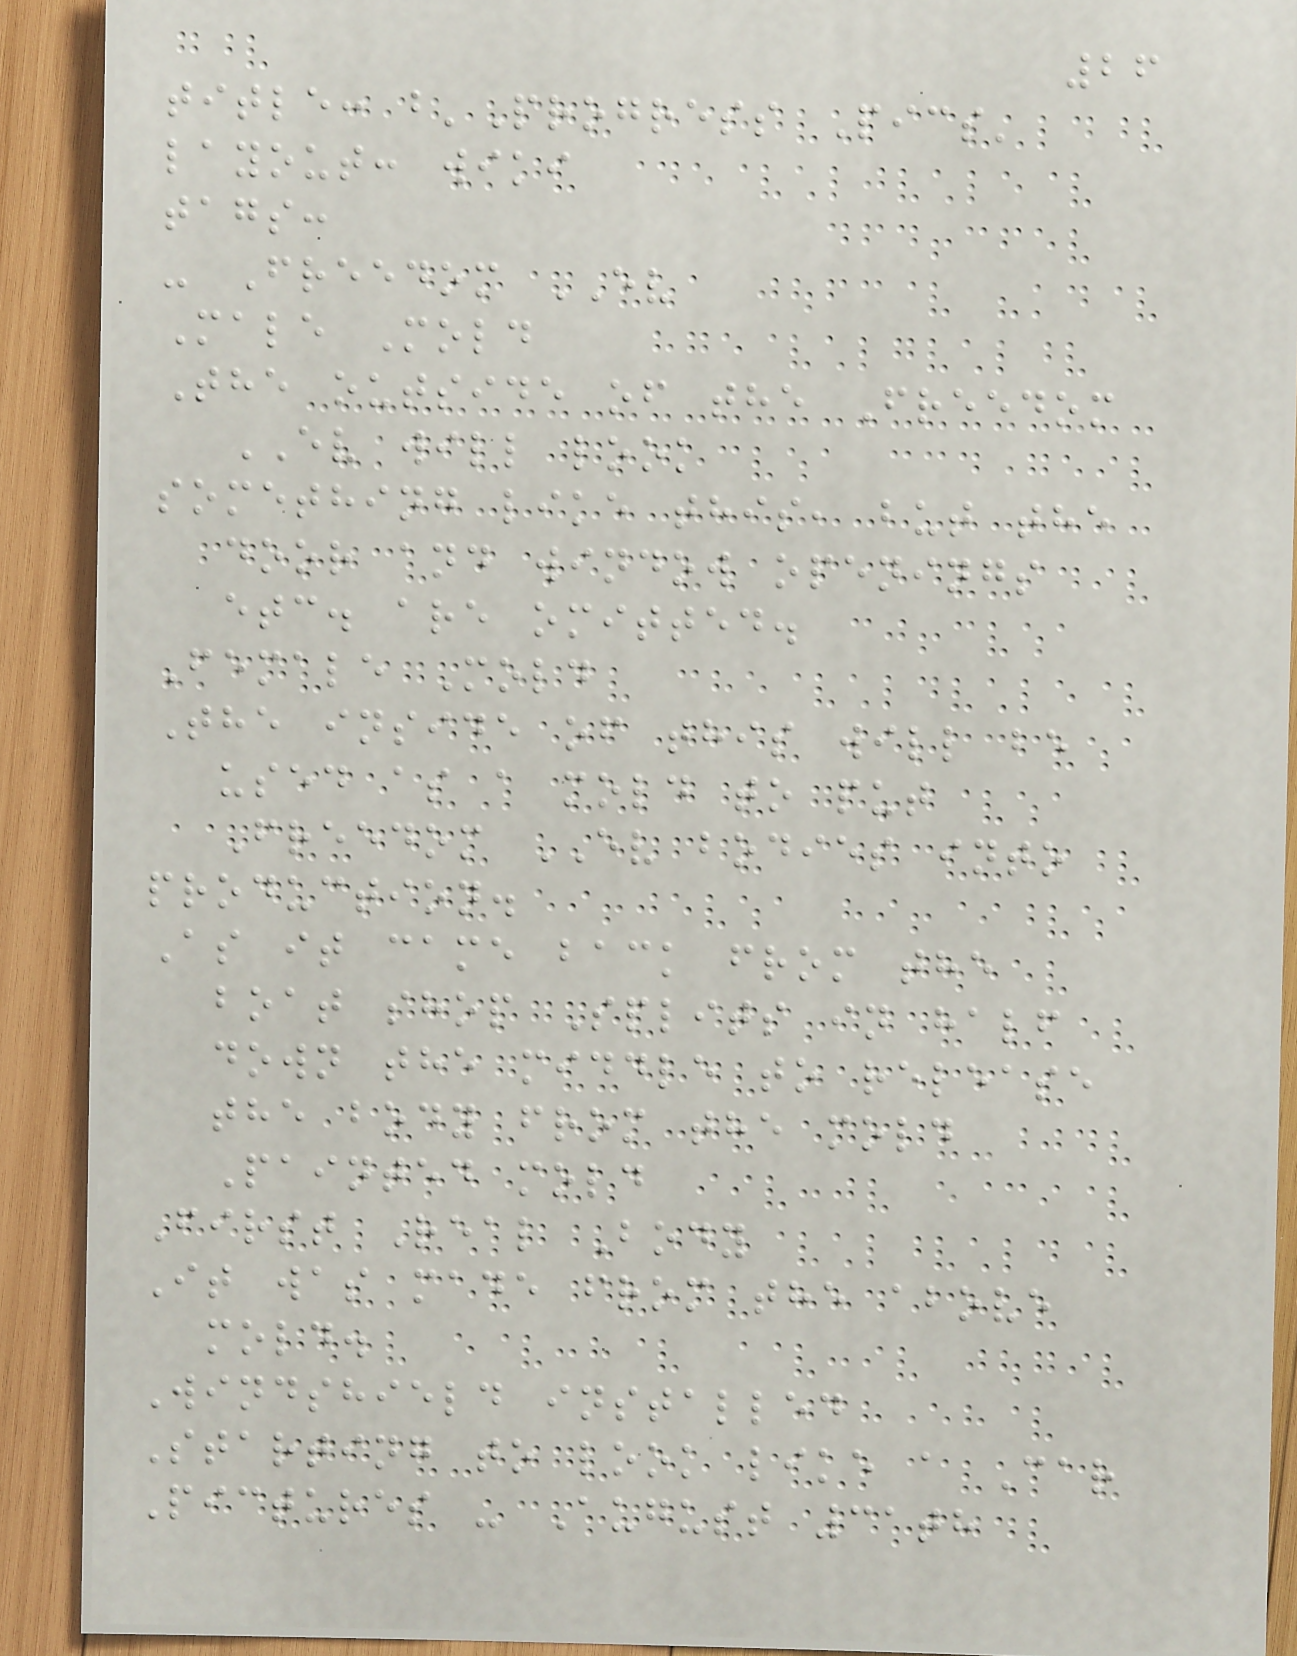26
title: b'Progress Pics'
layout: wiki
tags:
- Freedom EV
Male Mold
The outside of the Freedom
EV will look
something like this, but the
door and window openings
etc. are omitted.
Female Mold
The inside of this will be
used as a mold to put
Freedom EV bodies into
production.
As it came back from the
boat shop Splits in half
down the middle to release
the body from the mold
Painted mold
First Real Body
It was made from the above
mold.
Windshield installed
Starting to look like a Car
Pictures - August 31th
